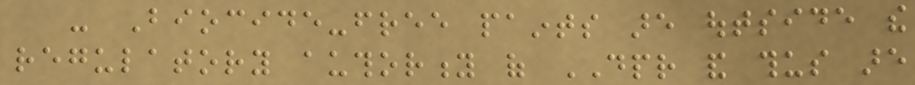- Biocide-free paints are outside the
regulatory authority of DPR and thus are
